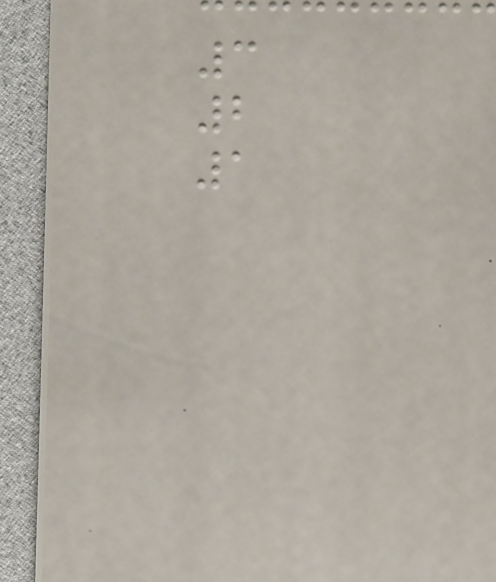3
2
1
